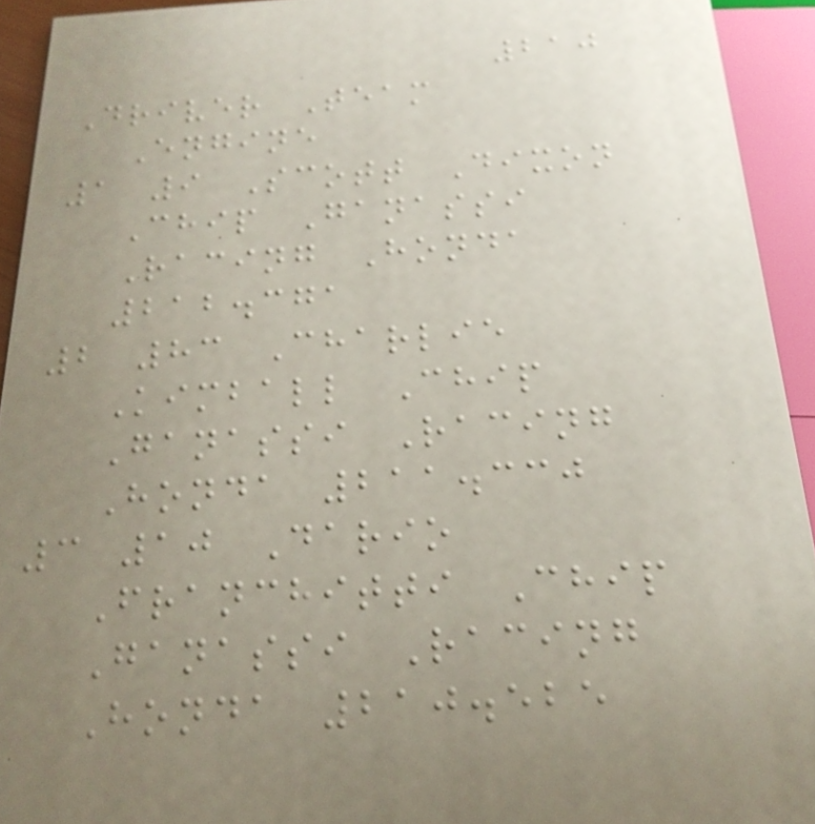210
Driver Team
Engine
1 9 Scott Dixon
Chip Ganassi
Racing Honda
212.371
2 83 Charlie
Kimball Chip
Ganassi Racing
Honda 211.330
3 10 Dario
Franchitti Chip
Ganassi Racing
Honda 210.525
